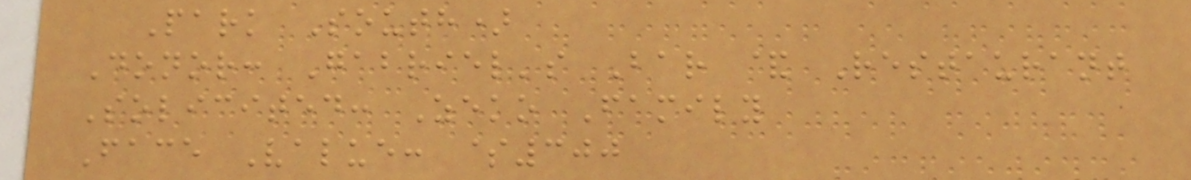Park South)
Donor: Gabriel's Bar & Restaurant
Solicited: Zeko Family
Face Value: $300
